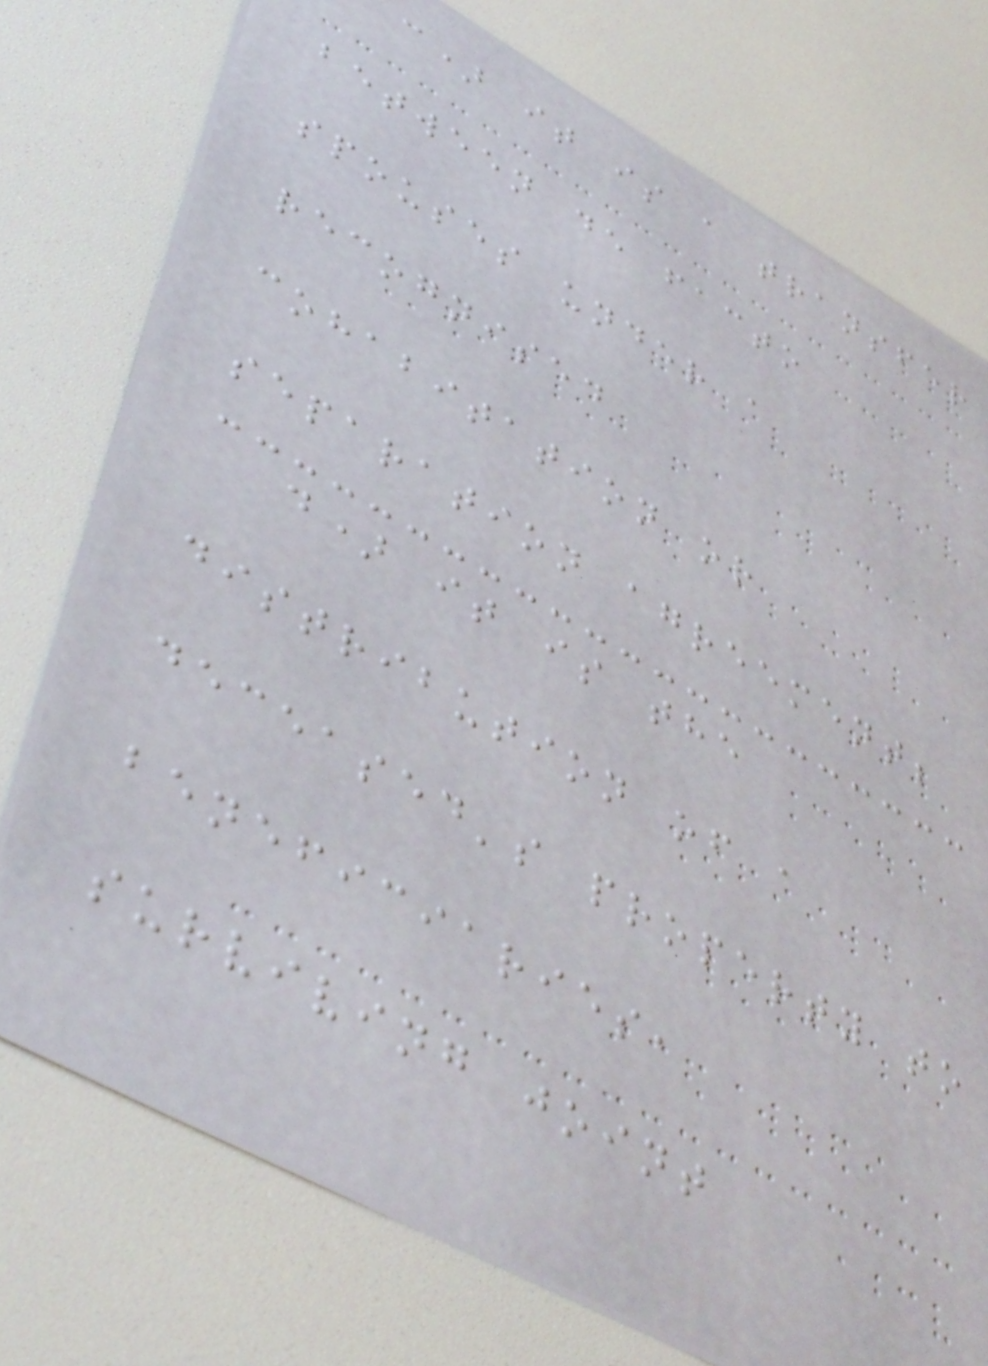c) it is a transfer
between de facto
spouses under a
recognised
cohabitation or
separation agreement;
d) it is the
distribution of a
deceased's property to
beneficiaries,
surviving joint
